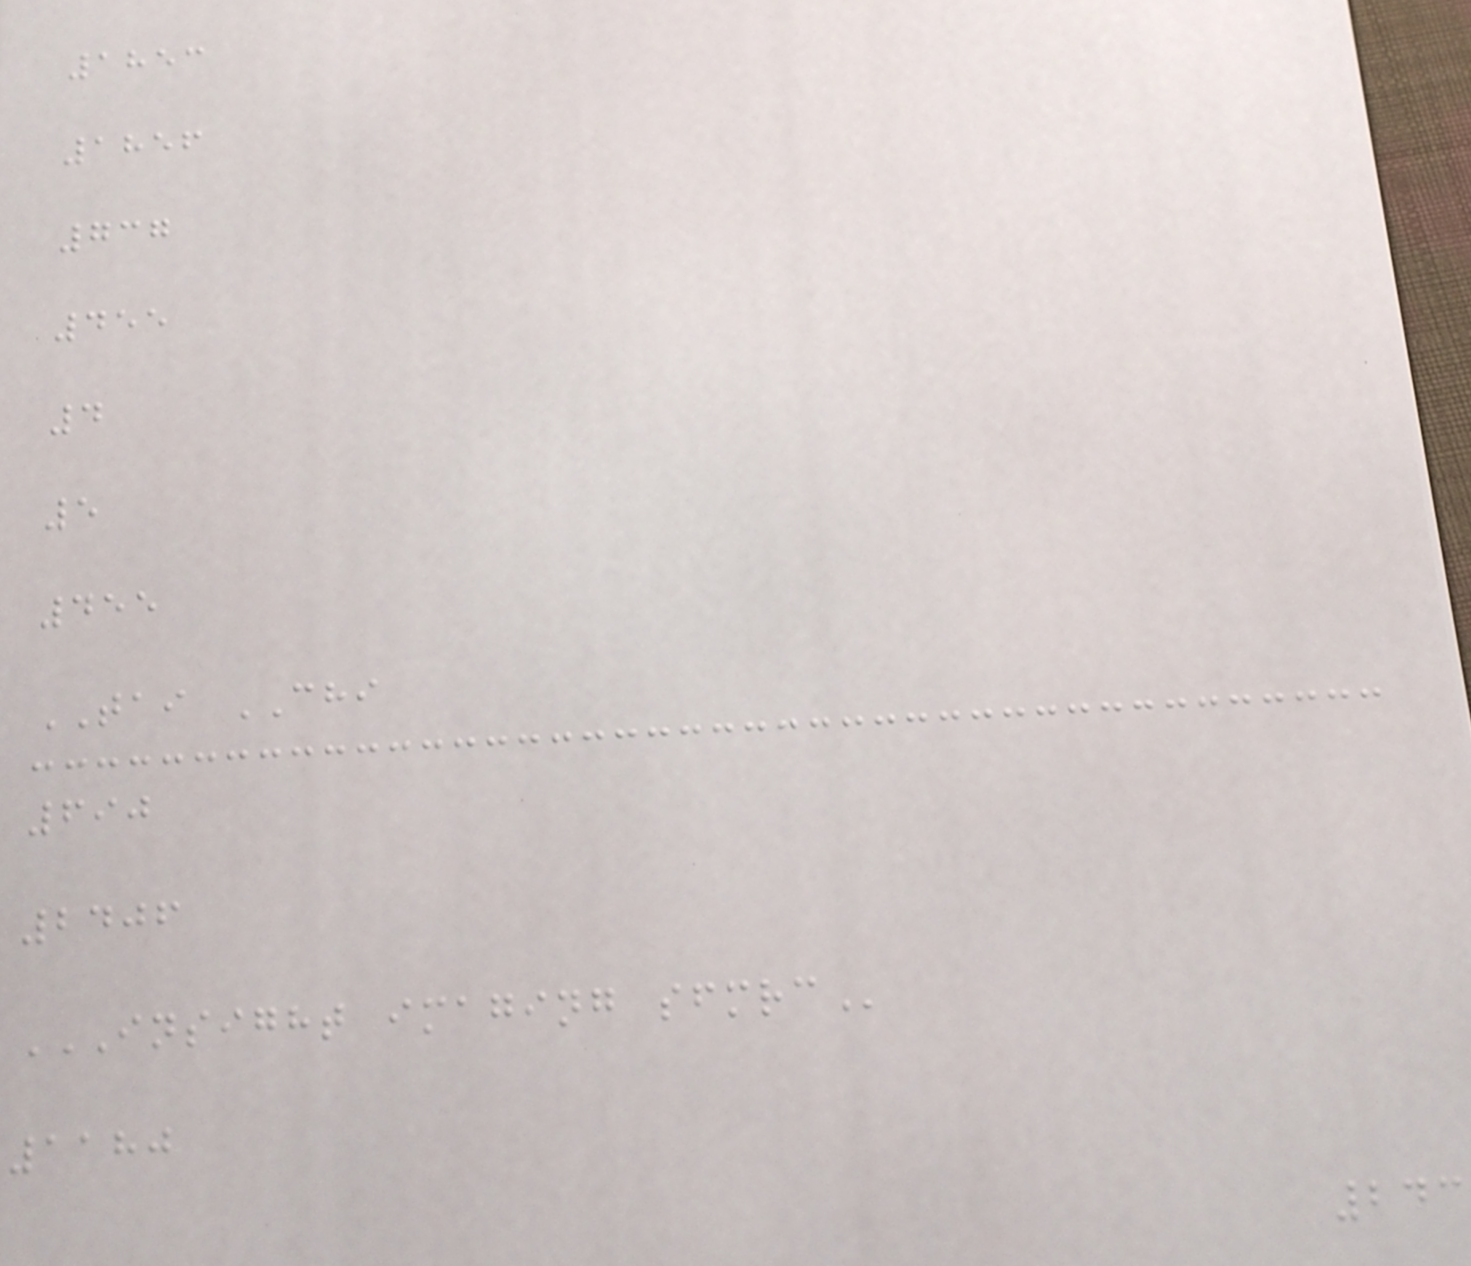1853
1856
737
455
4
5
455
TAI CHI
690
2406
INSIGHT IMAGING SFMRC
1180
243
